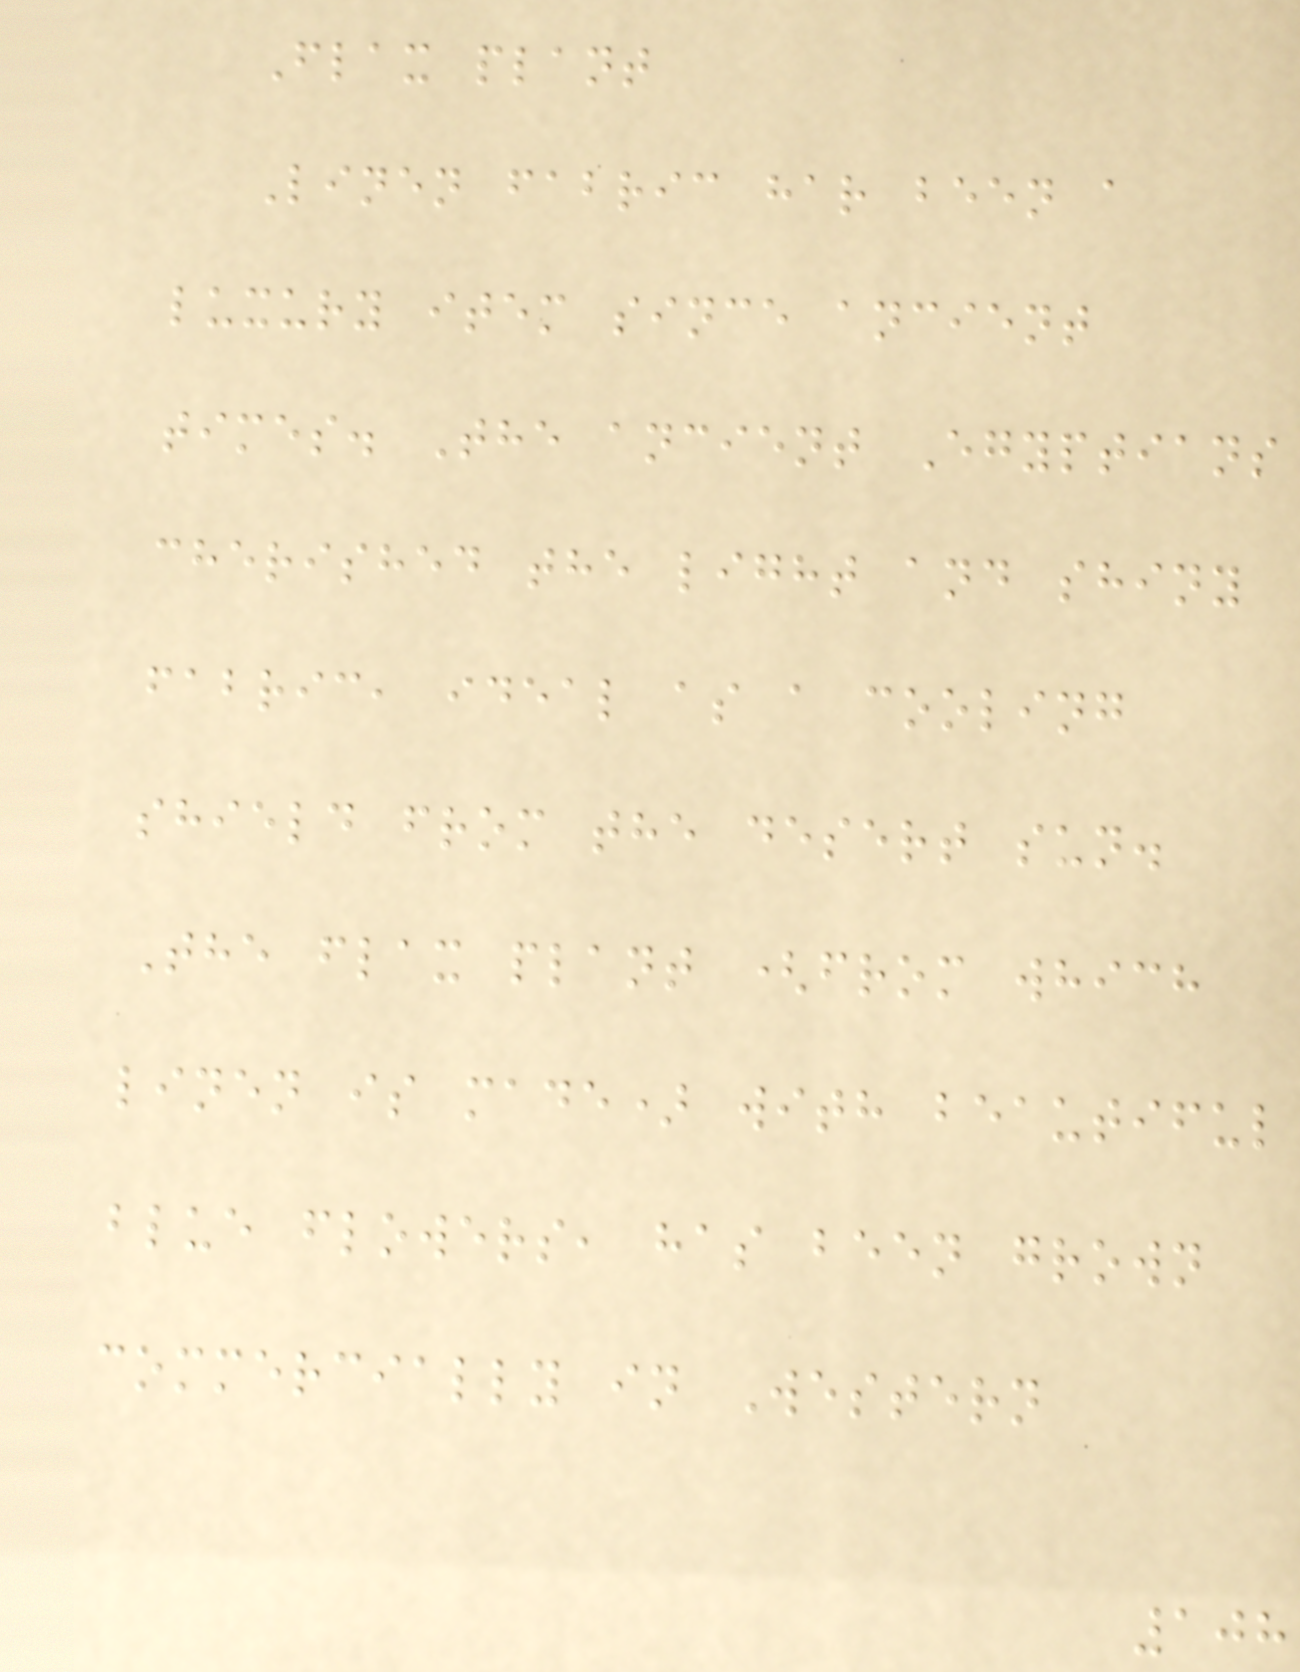Flax plant
Linen fabric har been a
luxury item since ancient
times. The ancient Egyptians
cherished the light and shiny
fabric, ideal as a cooling
shield from the desert sun.
The flax plant (from which
linen is made) with beautiful
blue flowers, has been grown
commercially in Western
108
